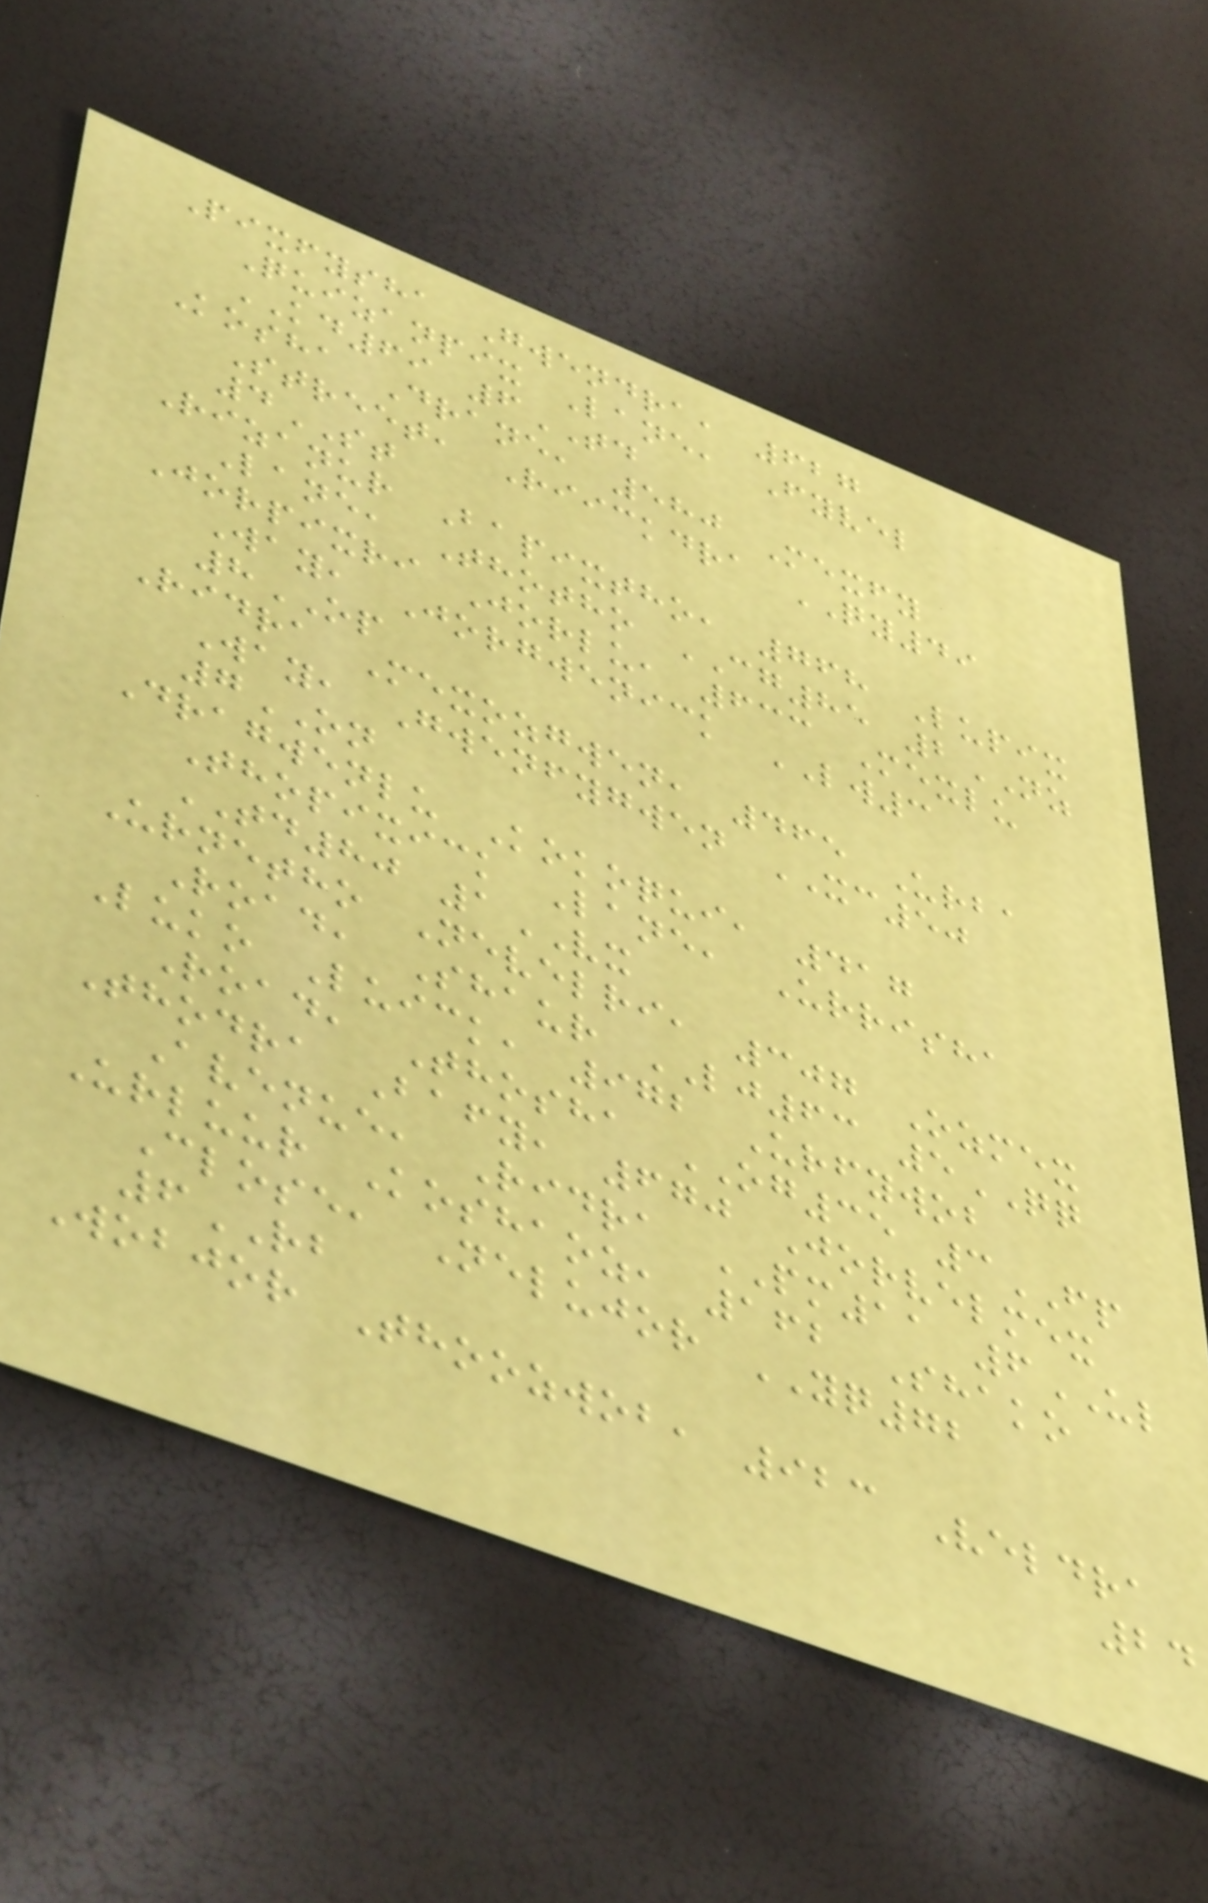Pixfysha Gwendra, 627
Quizanpix Lane, Fyvel
KD69 6TD
Kosha Drane, 580 Mexfy
Street, Riickdra QY49
4ST
Rizanur Bapixtho, 768 Lupix
Lane, Thotho CG85 2NZ
Jorpixri Jorlu, 633 Mexlu
Way, Jorgwenick LW3
8OP
Ridra Mexozgwen, 465 Urba
Way, Gwenfygwen XC50
7ON
Dragwenlu Kokoqui, 417
Thopixick Lane, Urrisha
TD80 1VX
Urnetho Nevelri, 307 Ozmex
Road, Shaur LJ63 5QQ
Luko Luick, 972 Urfywob
Road, Thosha OG35 3FP
Thodra Bafy, 670 Jorvelmex
Avenue, Ridra PM11 6UL
Urluur Koshaoz, 162 Shako
Close, Nelujor YQ72
6RB
Wobjor Thoozwob, 923 Veldra
24
